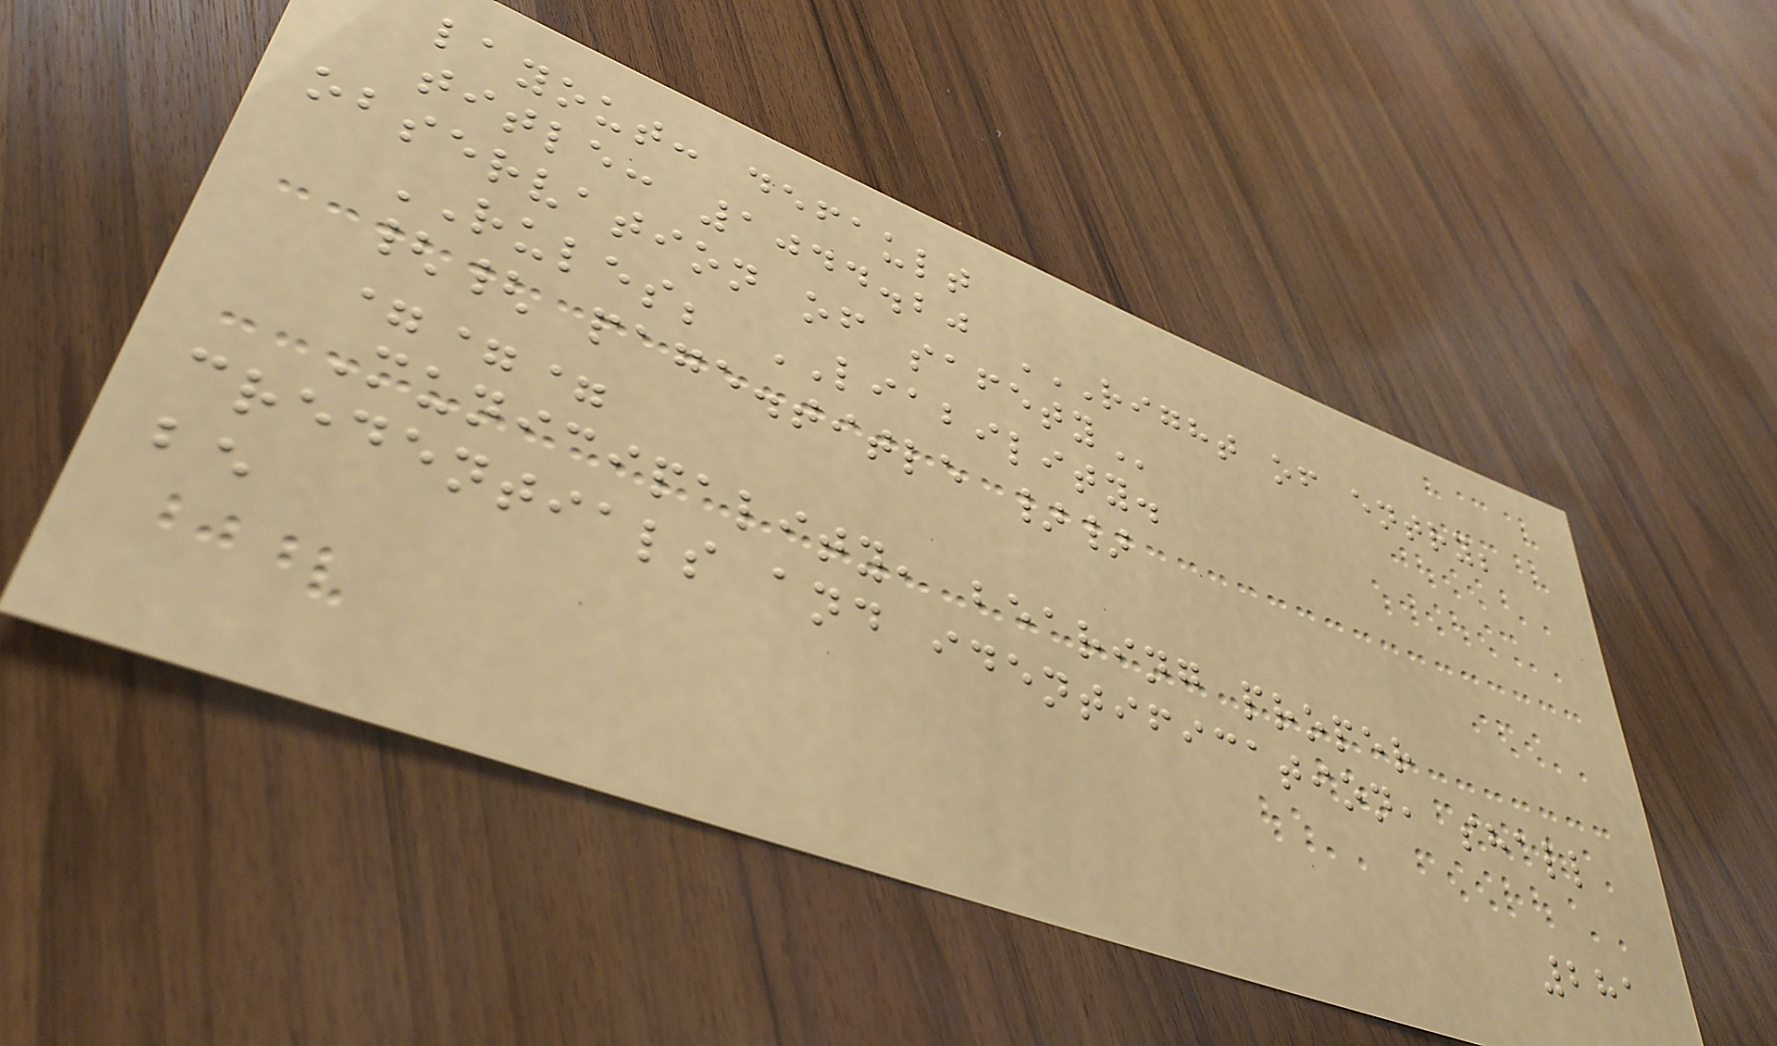layout: default
title: 1044.20 RIGHT OF ENTRY;
OBSERVATION OF SAFETY
RULES; LIABILITY.
{{ page.title }}
===
Municipality, bearing proper
credentials and identification, shall
be
281
